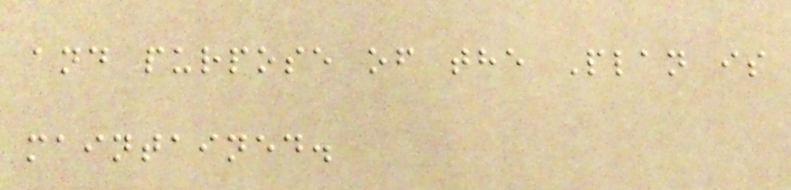and purpose of the Plan is
maintained.
